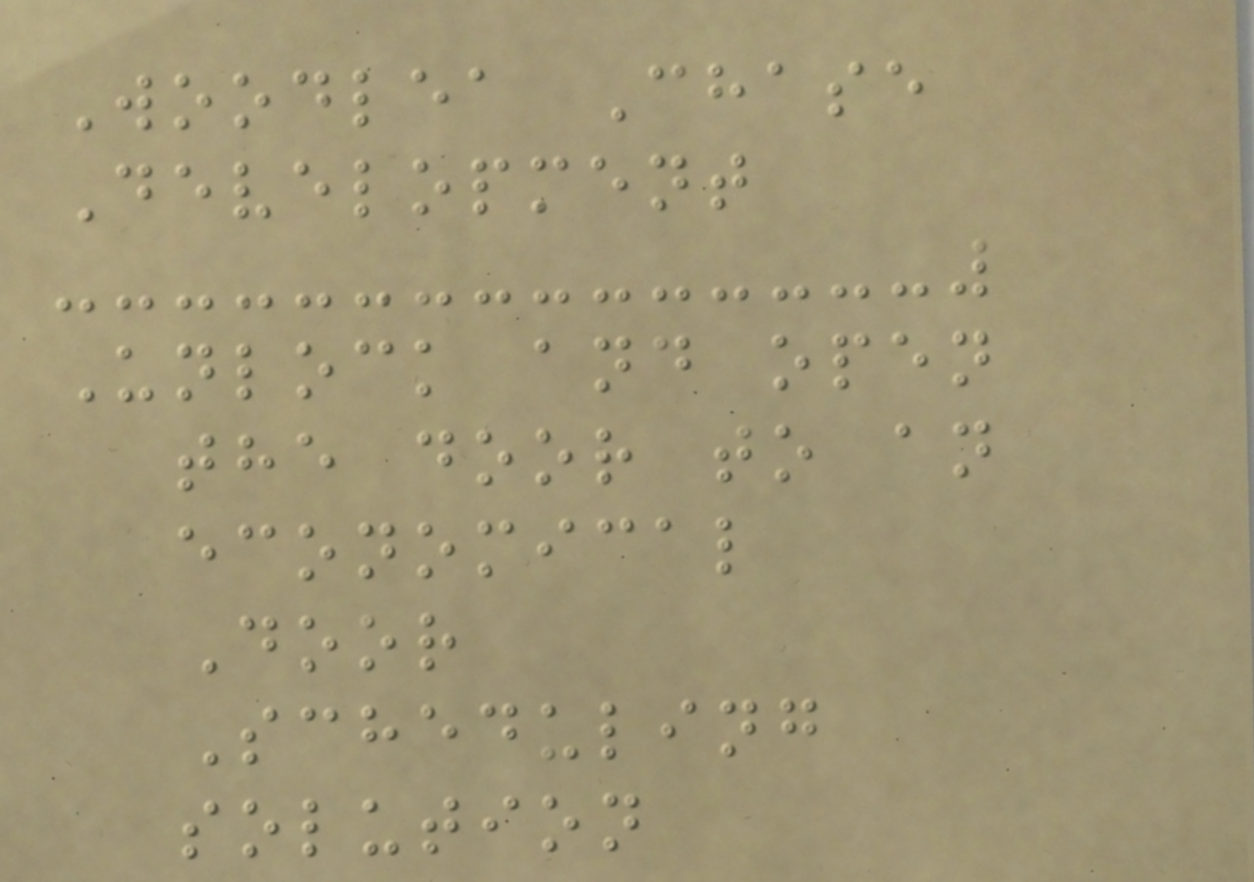Woodlea Chase
Development
Unlock and open
the door to an
economical
Door
Scheduling
solution
